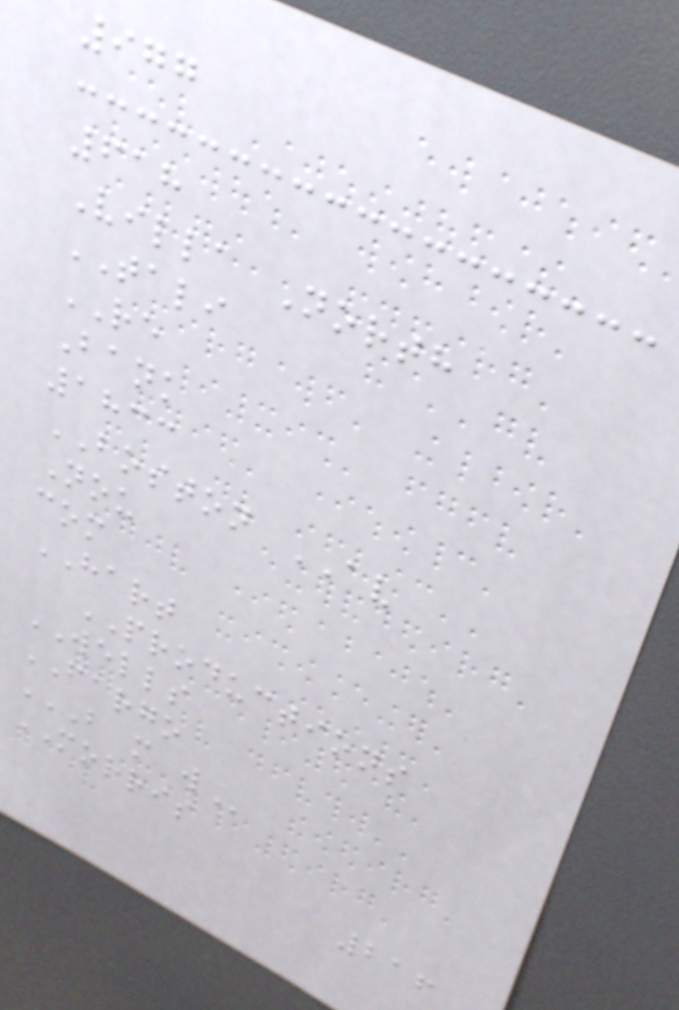977
618
Villa North
TALI
RE
Bank
1833
BOSTON AV
Nou
com
HART
PRODUCTIONS
WELLS
FARGO
B M W
MORRIS
216
